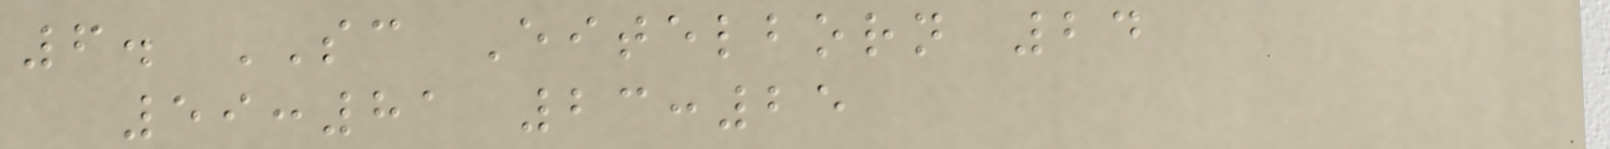6. SC Eitelborn 24
59:81 23:25
